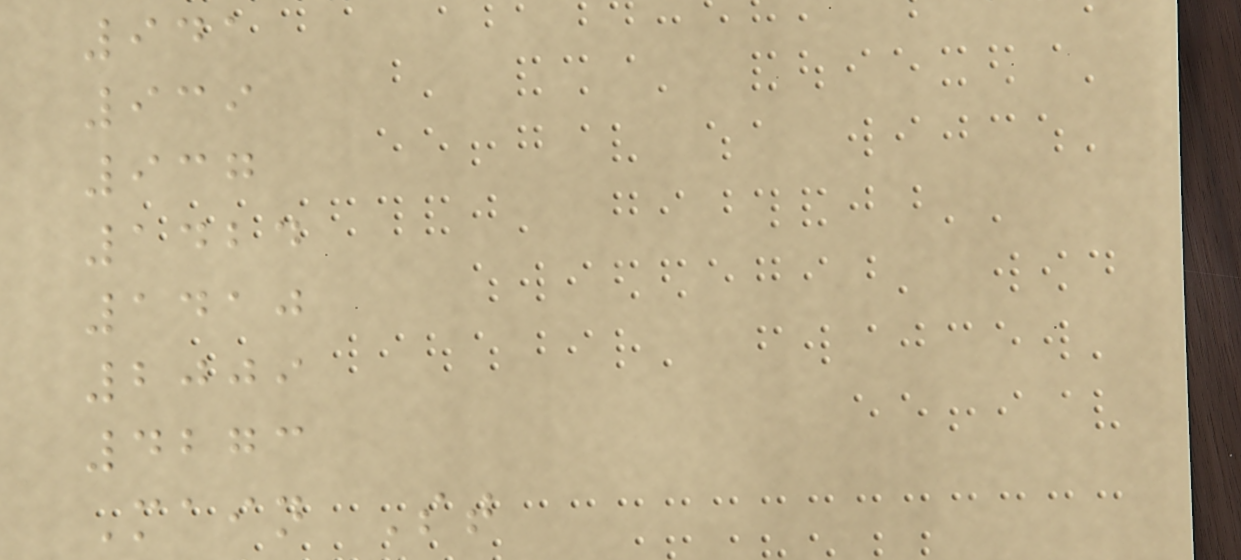941
939
937
1424
1410
2009
4273
Main St
